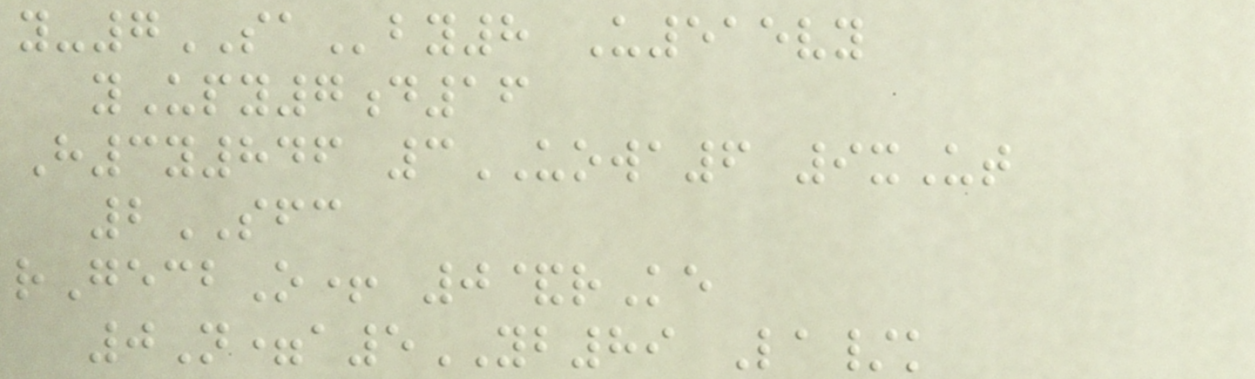y-7SAby8 U515vy
yUpy7d16
H3y846 3UOWA6 9xUt
2SFC
rGecbO+ 0&rKe
0N=a5YB89 La/k
